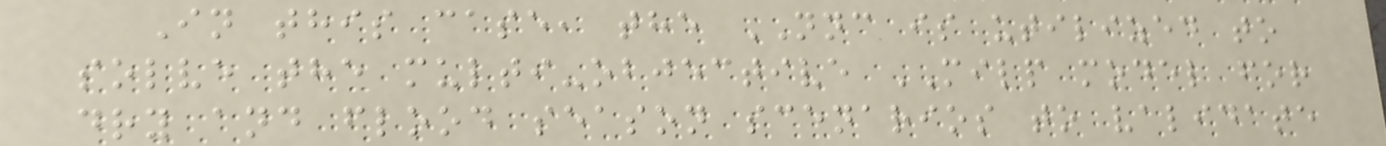In this case, the NNC is utilized to
solve the multi-objective MILP model for
dry and flood season scenarios to validate
